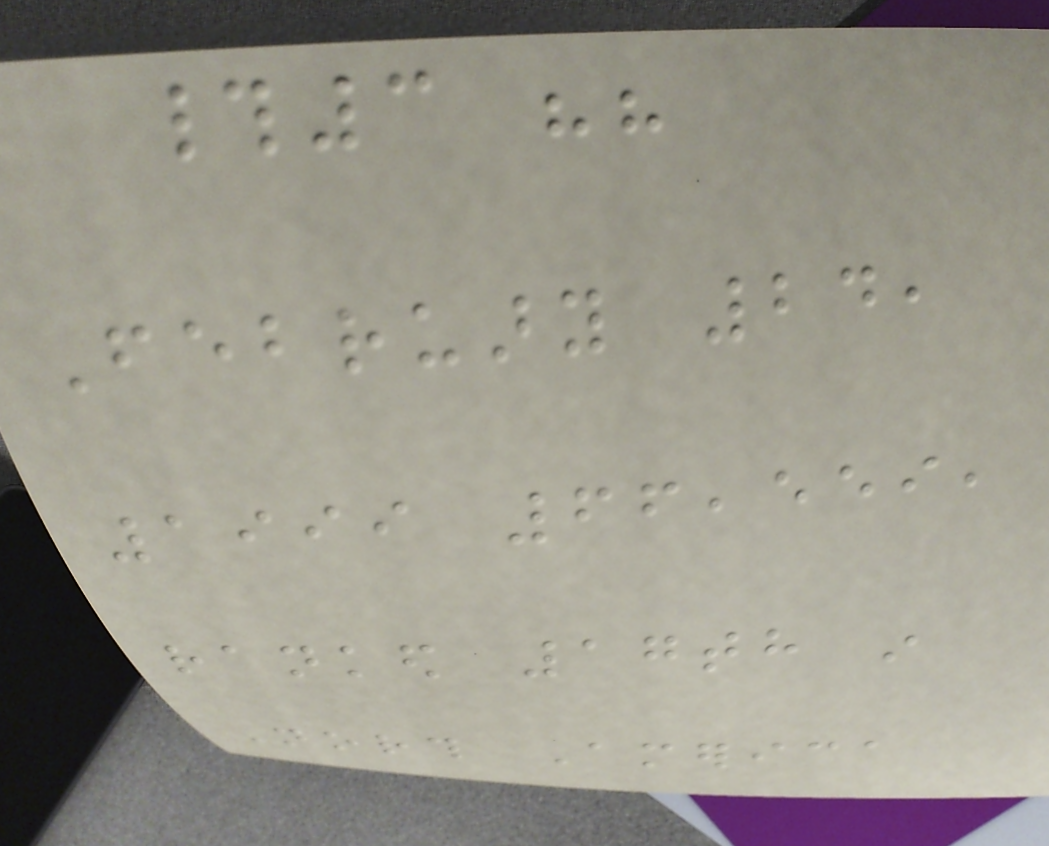#3 ""
February 24,
1999 66,559,
ranked 17th in
North America
